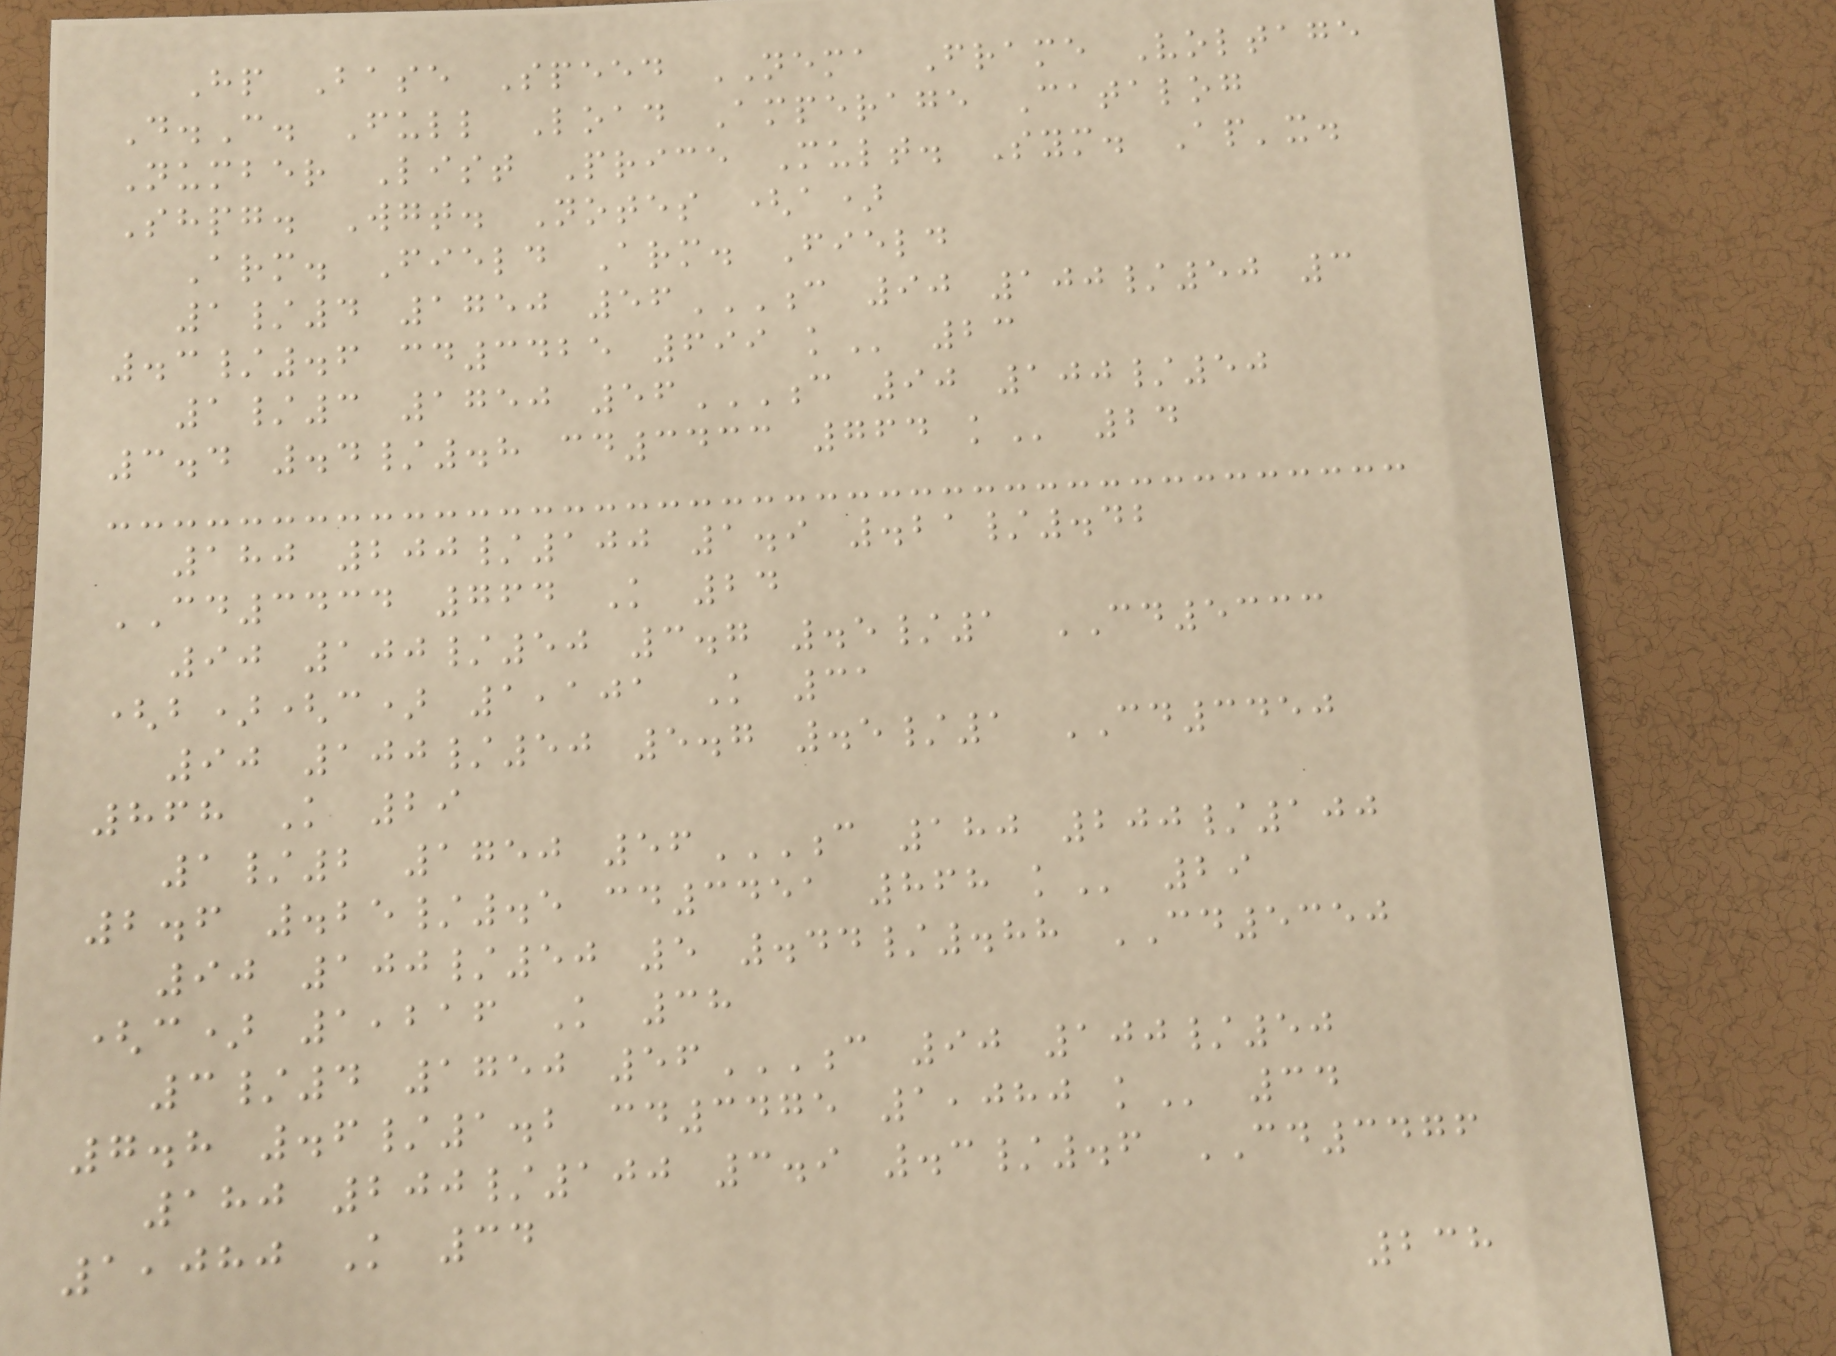Hp Base Speed NEMA Frame Voltage
D.C. Full Load Amperage Catalog
Number List Price Mult. Sym. Ap'x.
Shpg. Wgt. Notes (a)
Arm. Field Arm. Field
1/4 1750 56C 90 100/50 3
.3/.6 CD3425 699 K 23
1/3 1750 56C 90 100/50
3.4 .4/.8 CD3433 764 K 24
180 200/100 1.9 .21/.42
CD3434 764 K 24
90 100/50 3.7 .5/1 CD5333
(b)(c) 1,101 K 31
90 100/50 5.7 .5/1 CD3450
868 K 29
1/2 1750 56C 180 200/100
2.6 .25/.5 CD3451 868 K 29
90 100/50 5 .44/.88 CD5350
(c) 1,216 K 38
3/4 1750 56C 90 100/50
7.8 .6/1.2 CD3475 1,080 K 34
180 200/100 3.9 .3/.6 CD3476
1,080 K 34
238
